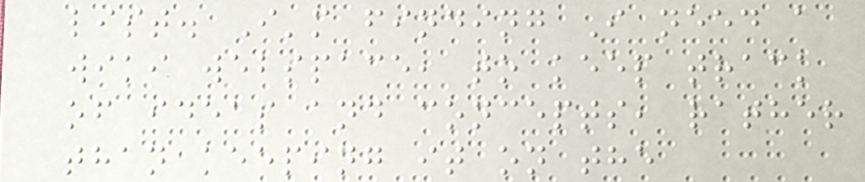list. I'm finding I need a
wiki webspace, to keep track
of ideas and concepts, rather
than keeping it on the
